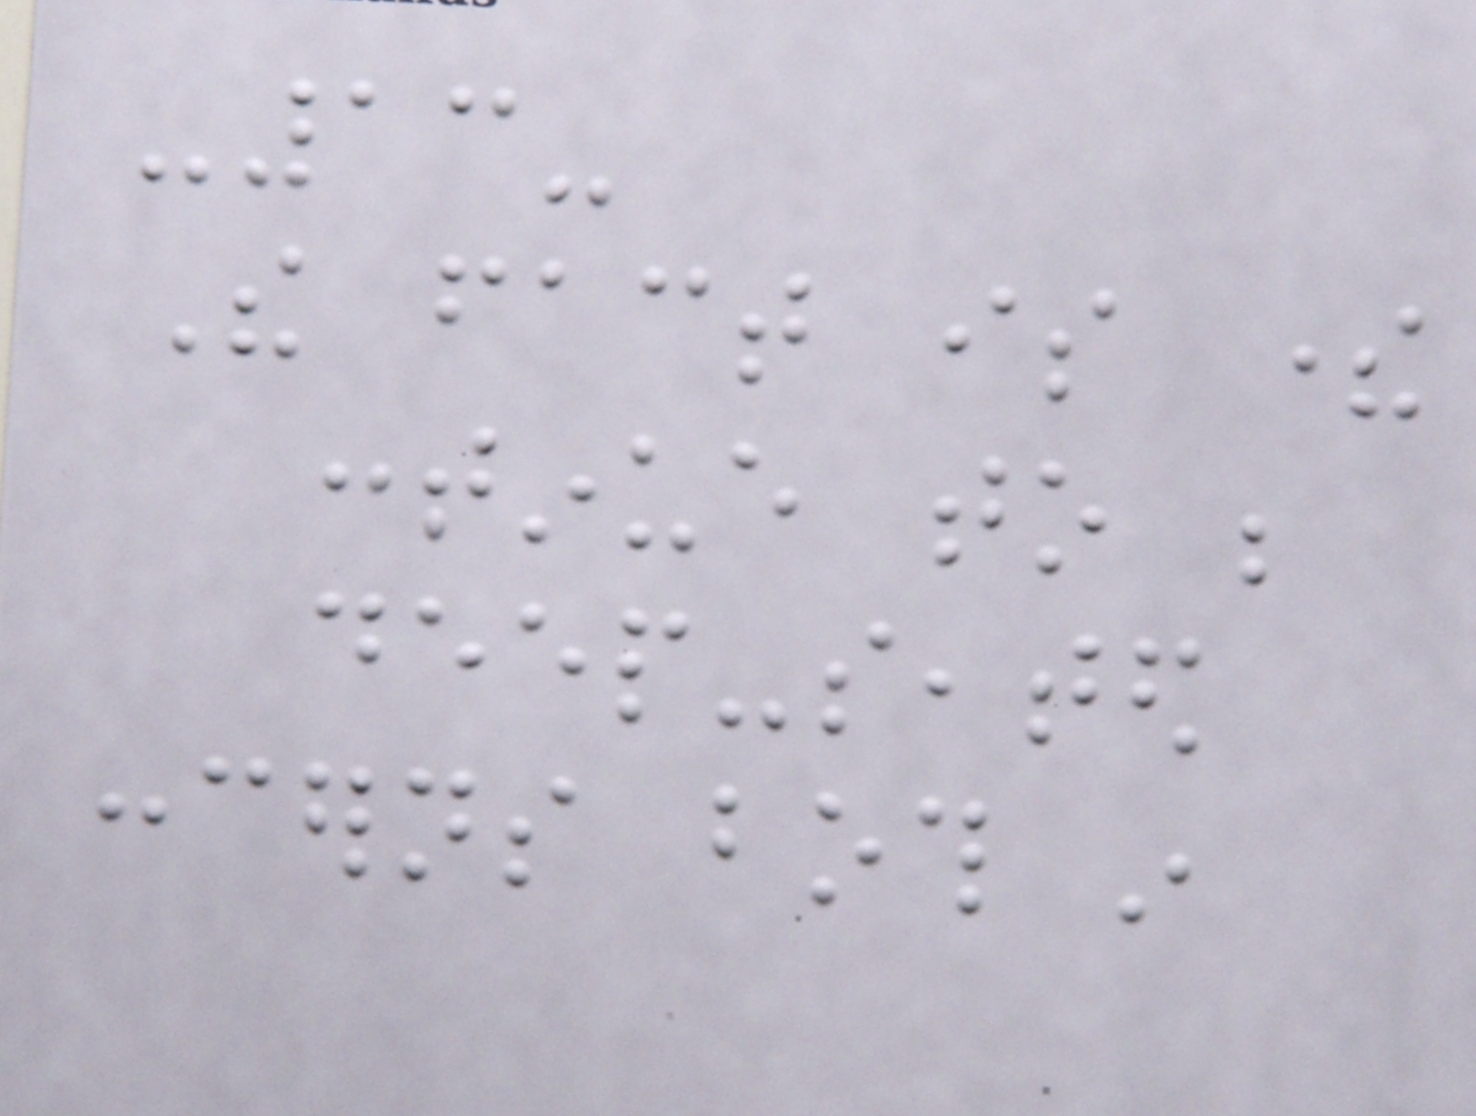-13-
The fact is there
continue to be
deep-seated
concerns both in
